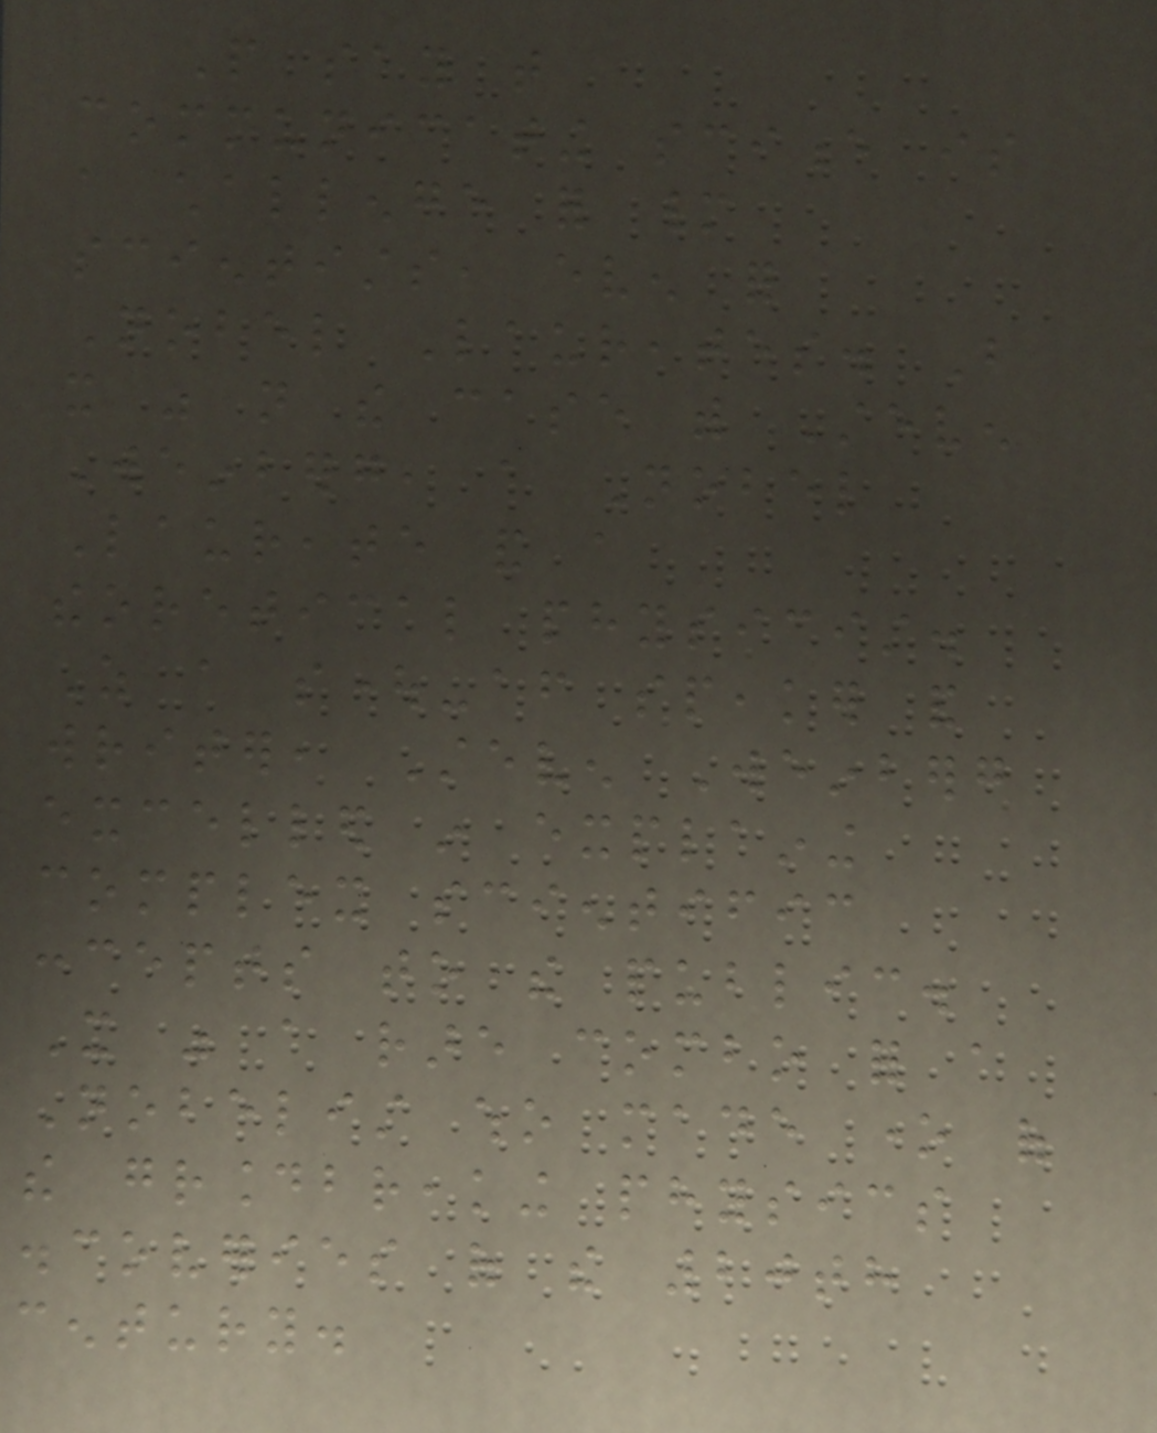People say that
communicating science is
a challenge for many
scientists, even for
Nobel Laureates. But
it was not the case with Steven
Weinberg, a Nobel
Laureate and a
theoretical physicist.
As a sought-after speaker and
writer, Steven Weinberg
excelled in explaining
complex scientific
concepts to the public.
It was a rare combo for a
Nobelist who made one of
the groundbreaking physics
discoveries of the 20th
century.
